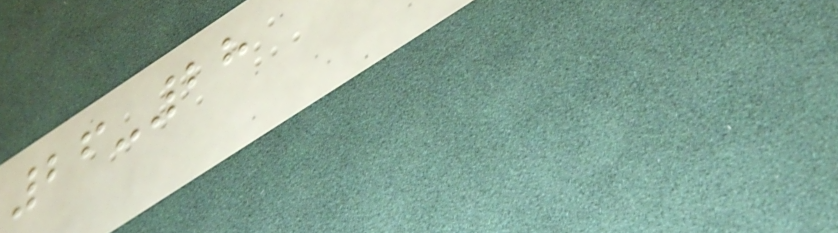26-28
